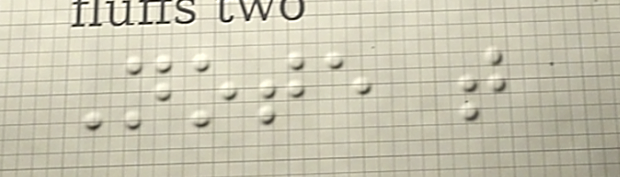Note that
